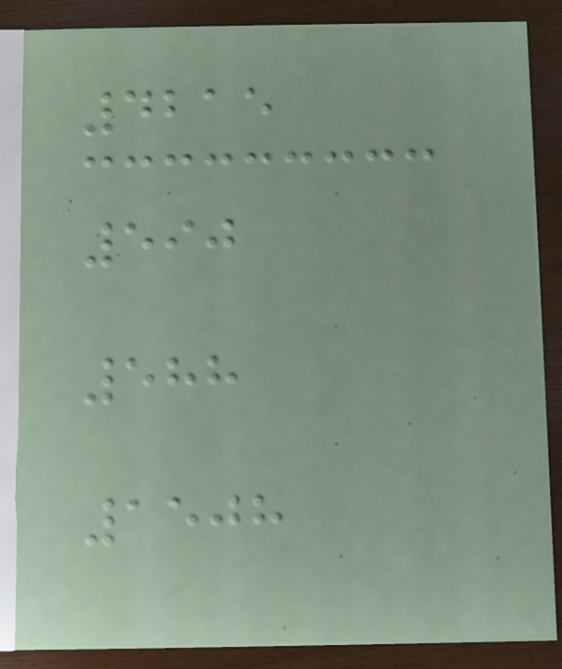4215
590
588
1508
